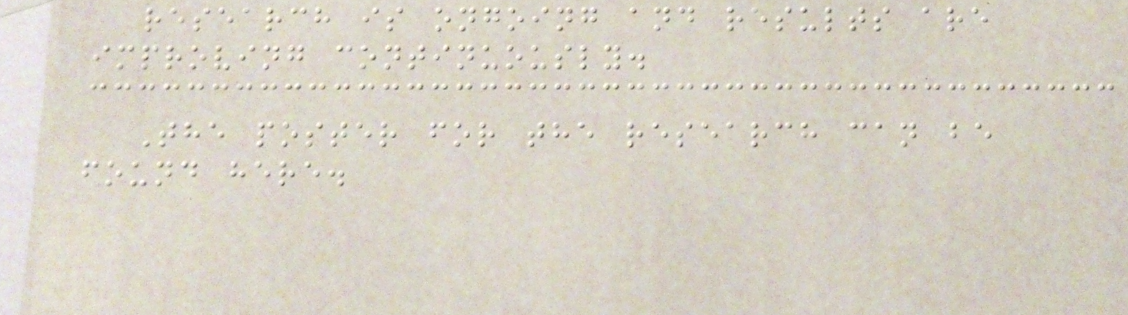research is ongoing and results are
improving continuously.
The poster for the research can be
found here.
